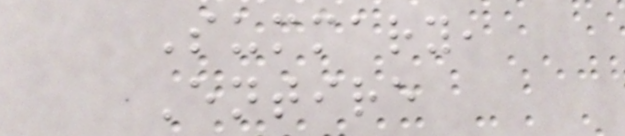Summary,
Entire
